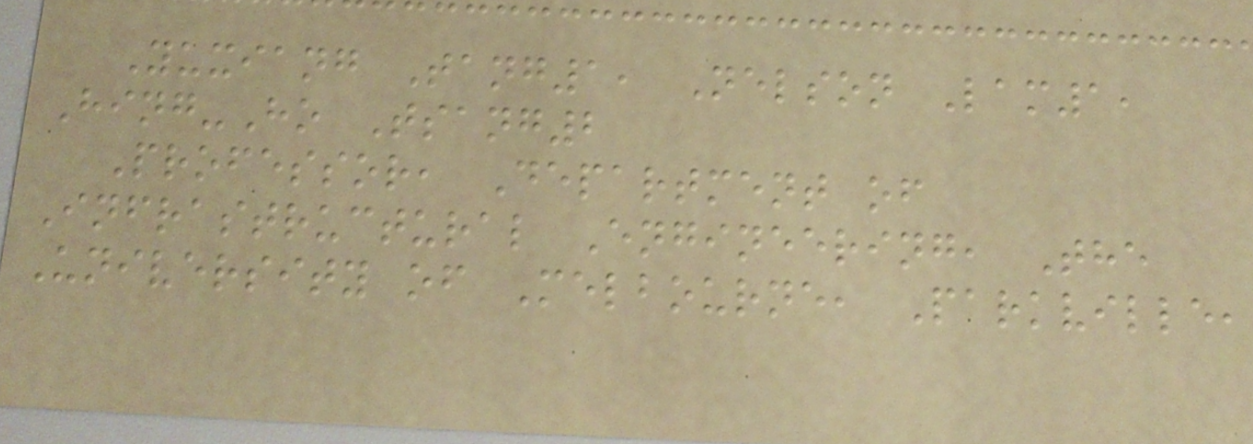Yuxiang Tang1, Nelson Lam1,
Hing-Ho Tsang2
Professor, Department of
Infrastructural Engineering, The
University of Melbourne, Parkville,
